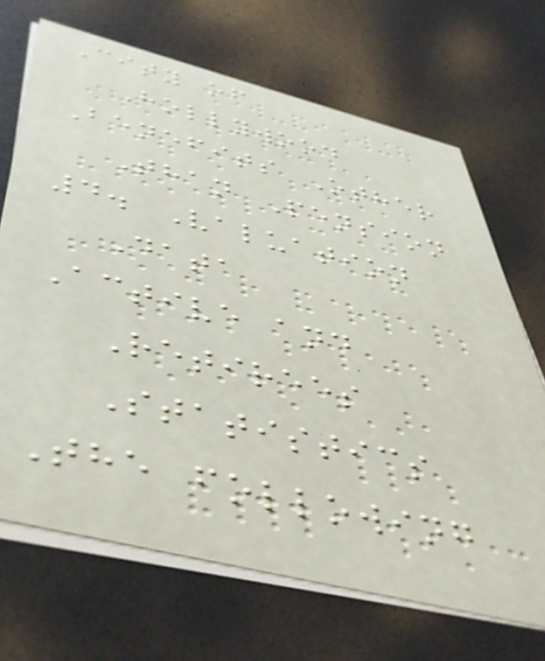City of
Hollywood
Benefits Other
Than Pension
4. Valuation
Data
Active and
Retirees
Statistics
The following
